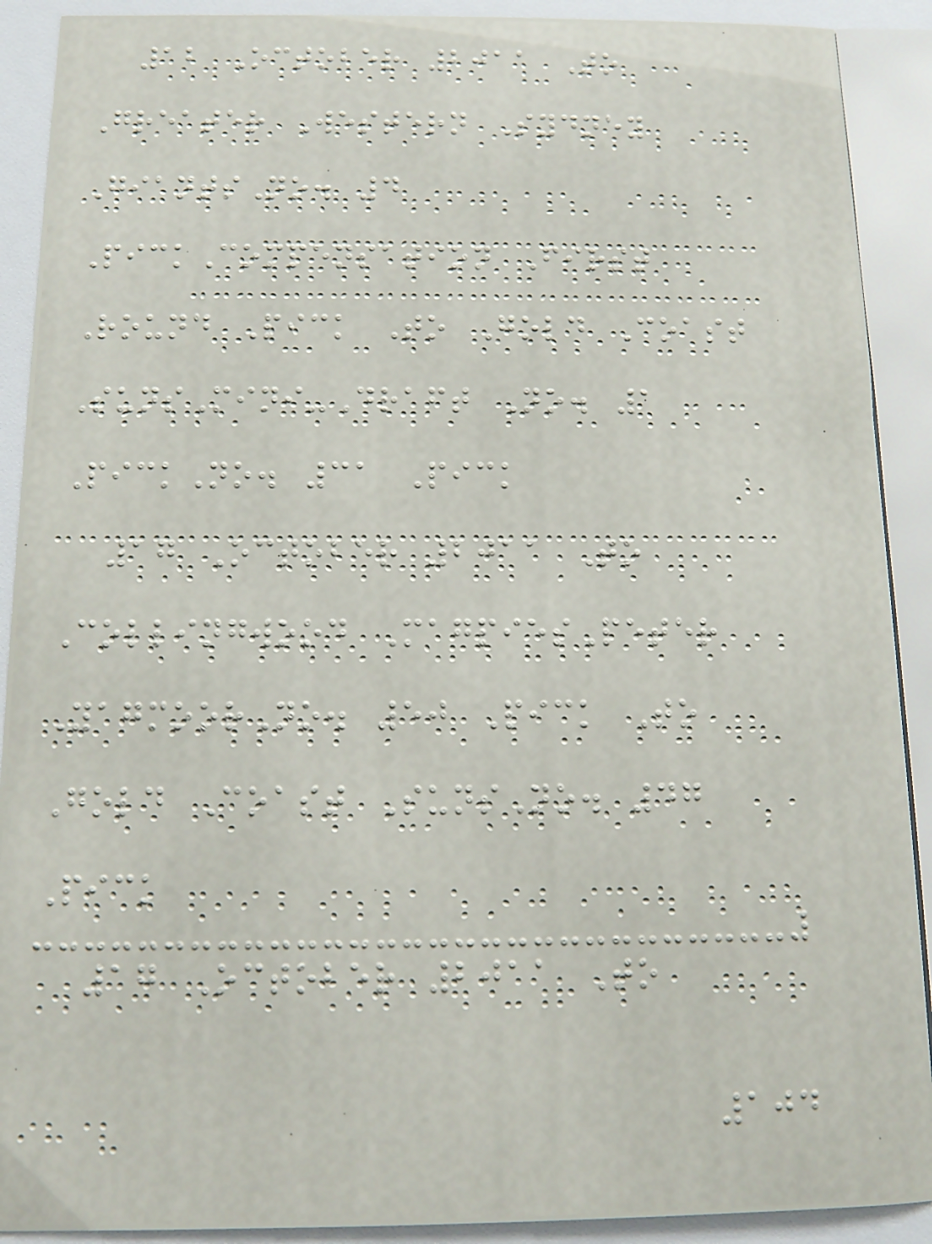12 October 2011 To
Greater Western Sydney
GiantsNo. 4
PickCompensation First
Round Pick To Gold Coast
SunsMini-Draft No. 1
PickNo. 31 Pick
17 October 2011 To
Collingwood MagpiesPeter
YagmoorNo. 50 Pick To
Gold Coast SunsNo. 47
Pick
17 October 2011 To
104
